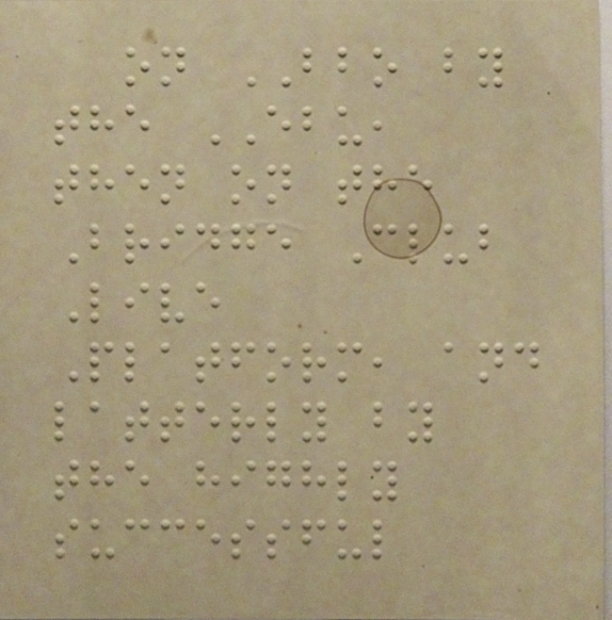on BBO by
the EBU,
then on the
Bridge Club
Live
Platform, and
latterly by
the highly
successful
